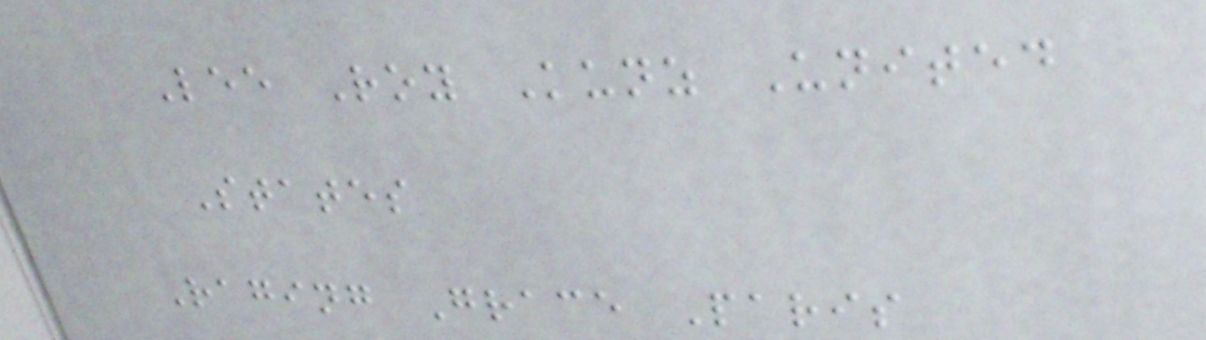Lee Roy Kunz United
States
Raging Grace Paris
